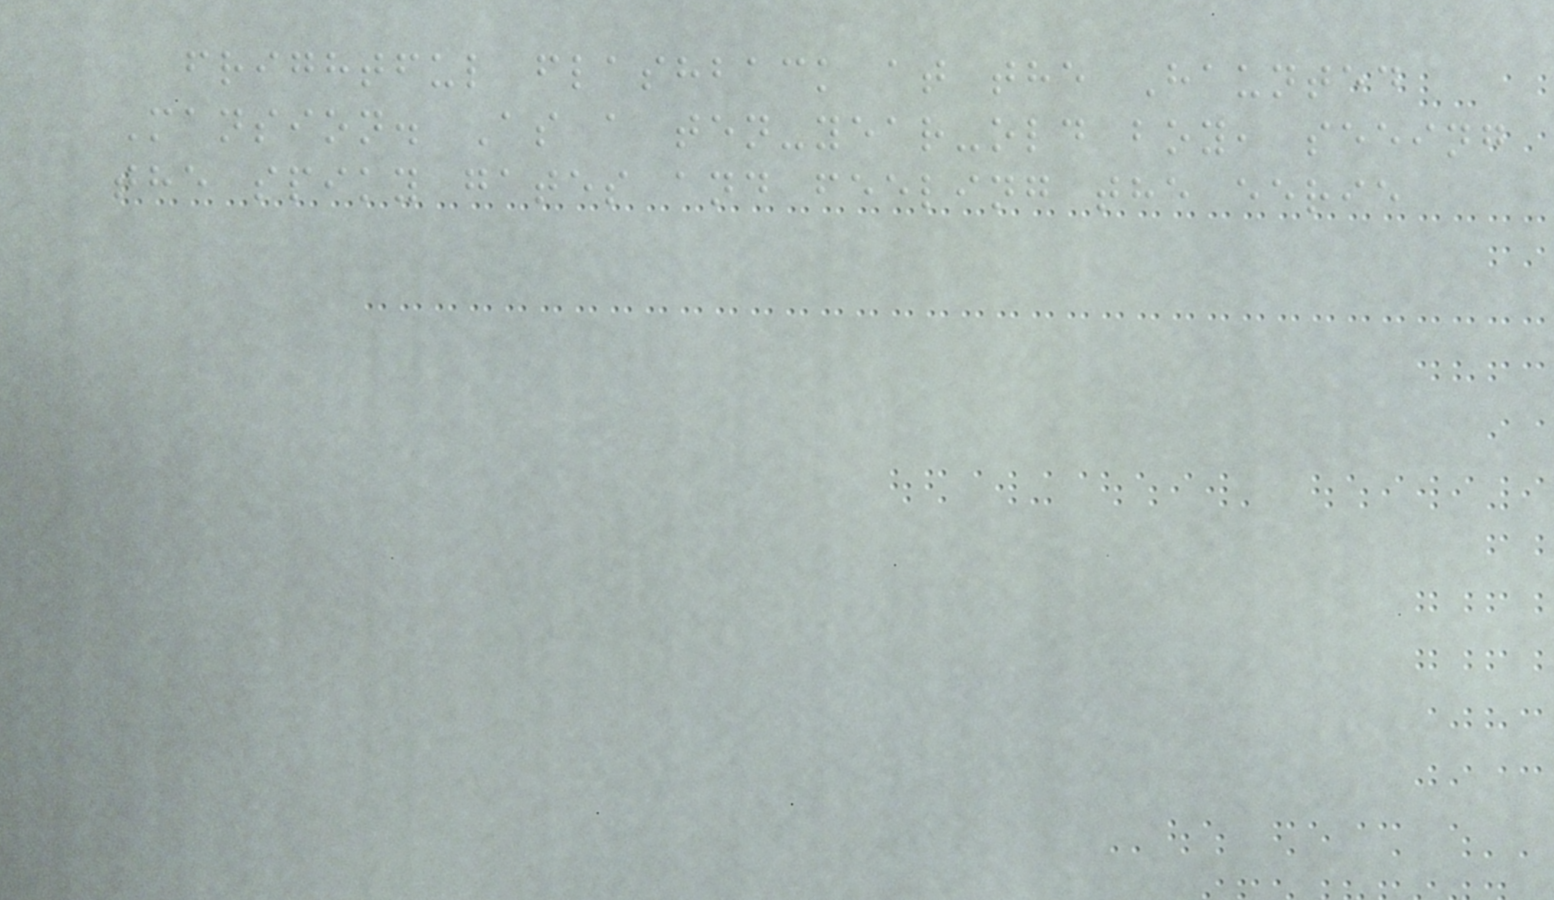frightful flashback at the Haunted
Mansion. As a ten-year-old boy, seeing
the spiky gates and feeling the eerie
